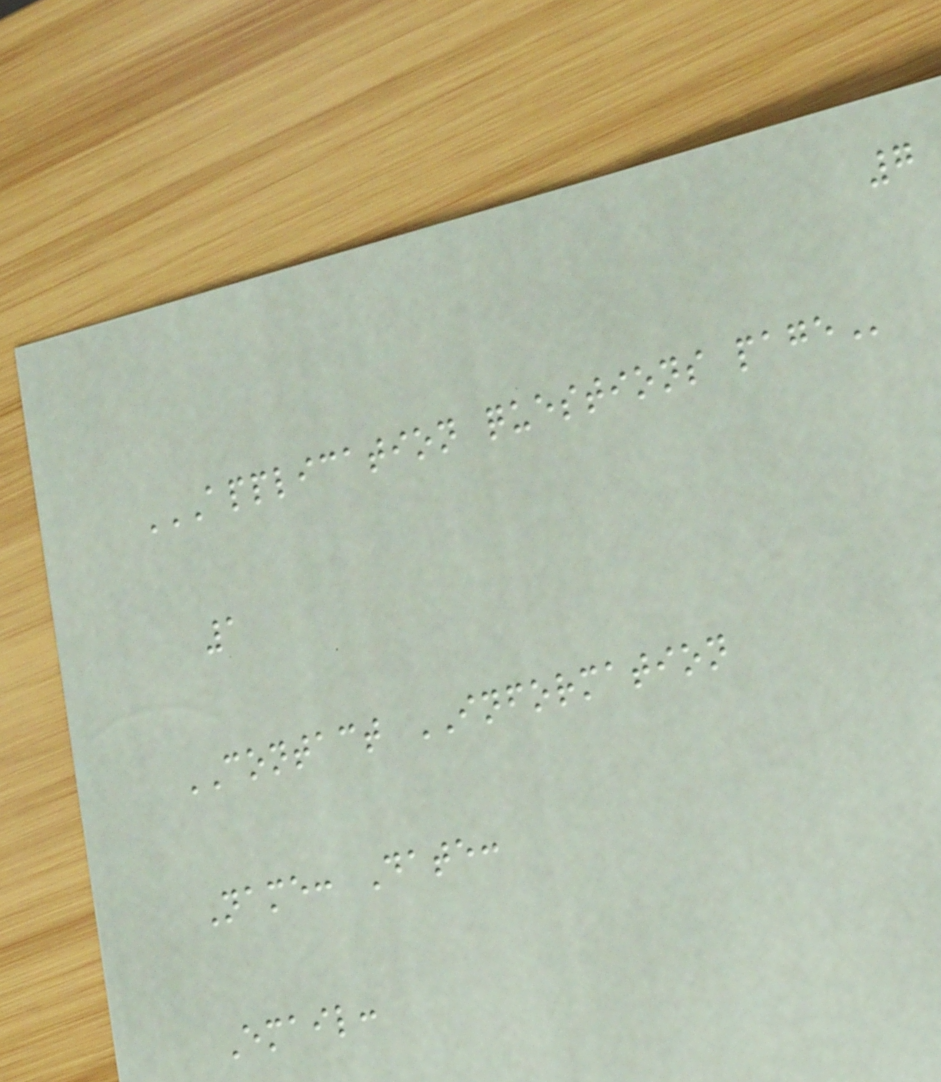7
APPLICATION QUESTIONS PAGE
1
CONTACT INFORMATION
Name: Date:
Email:
